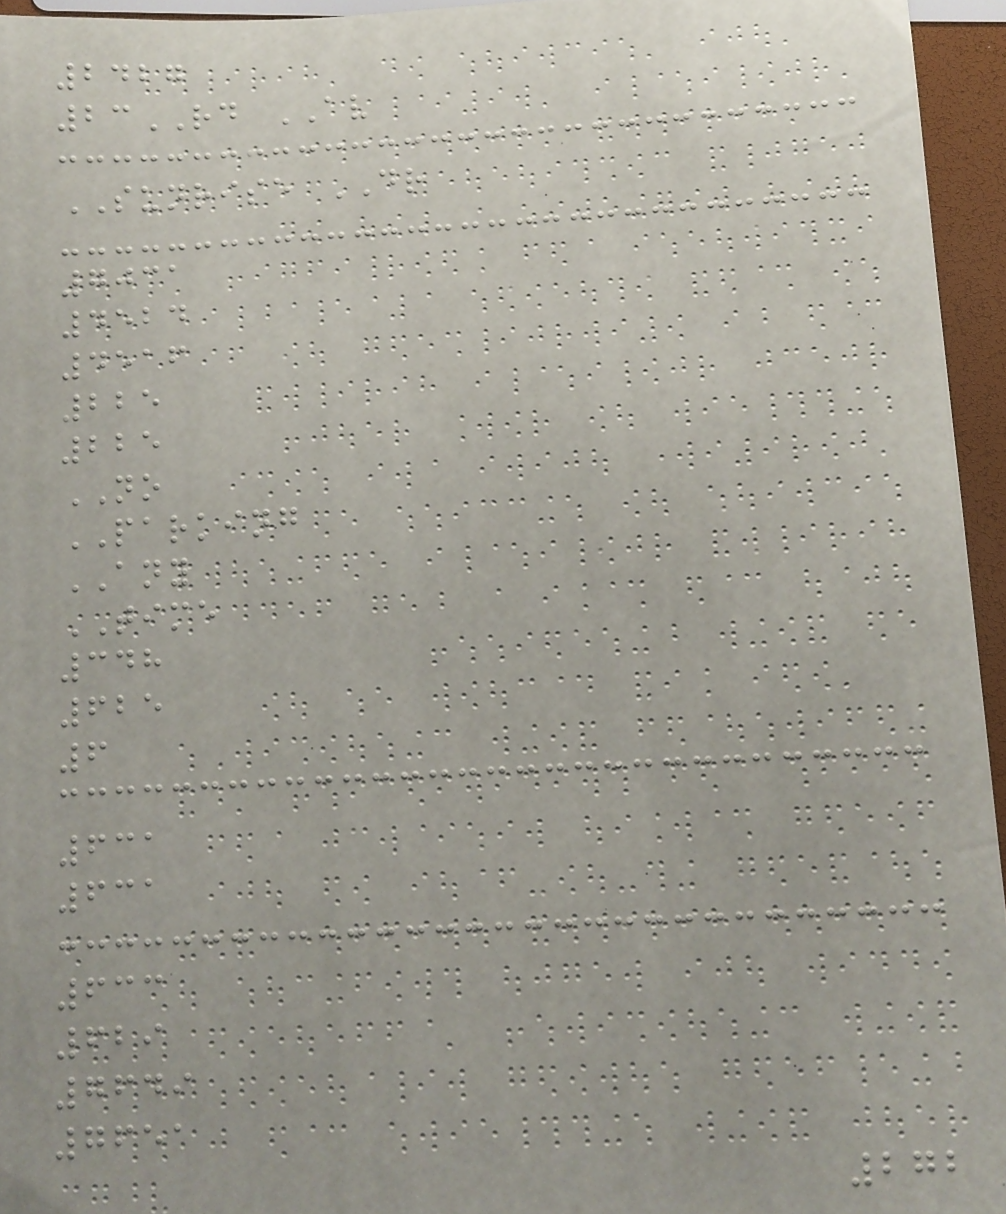2427
23RD AV
SUNRISE DR
7031
4524
4516
225
225
NO
PARKING
ANY
TIME
348
625
6
631
631
633
629
7649
7651
272
